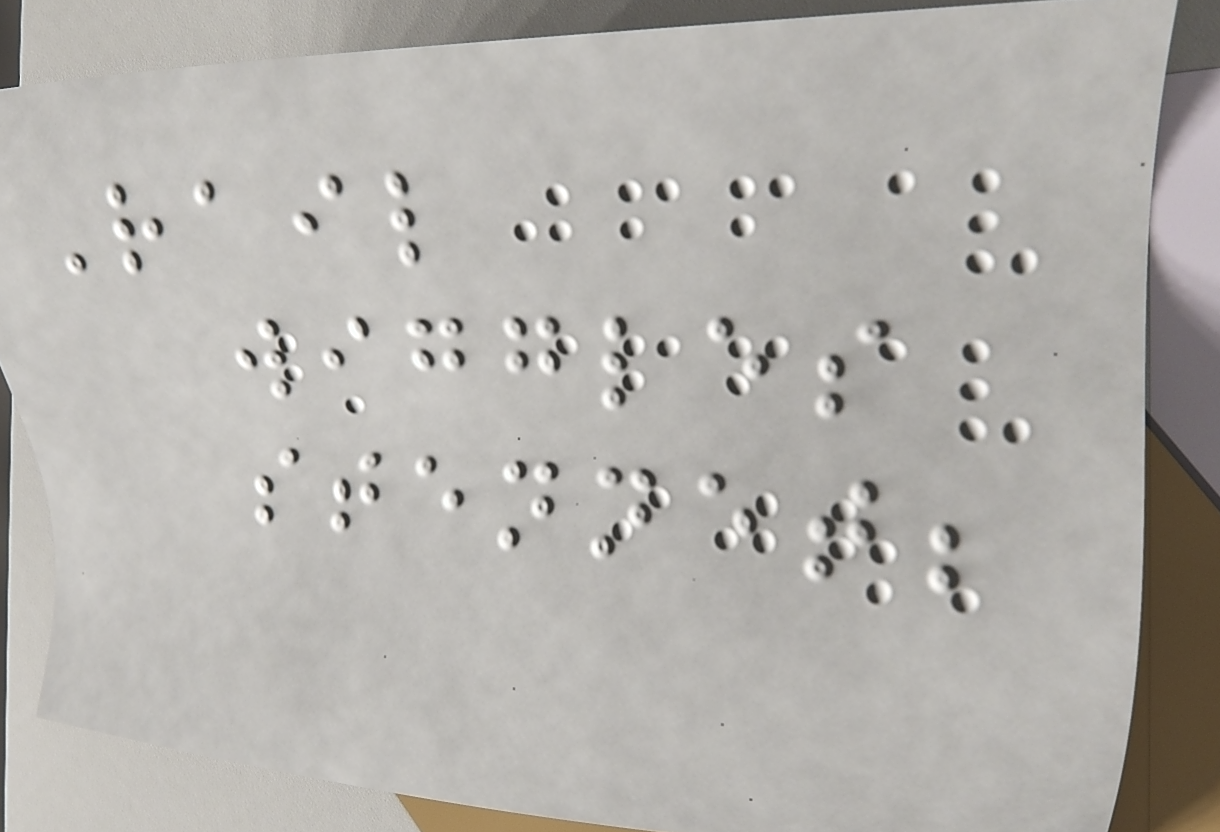Rail
wiggles
stennet;
